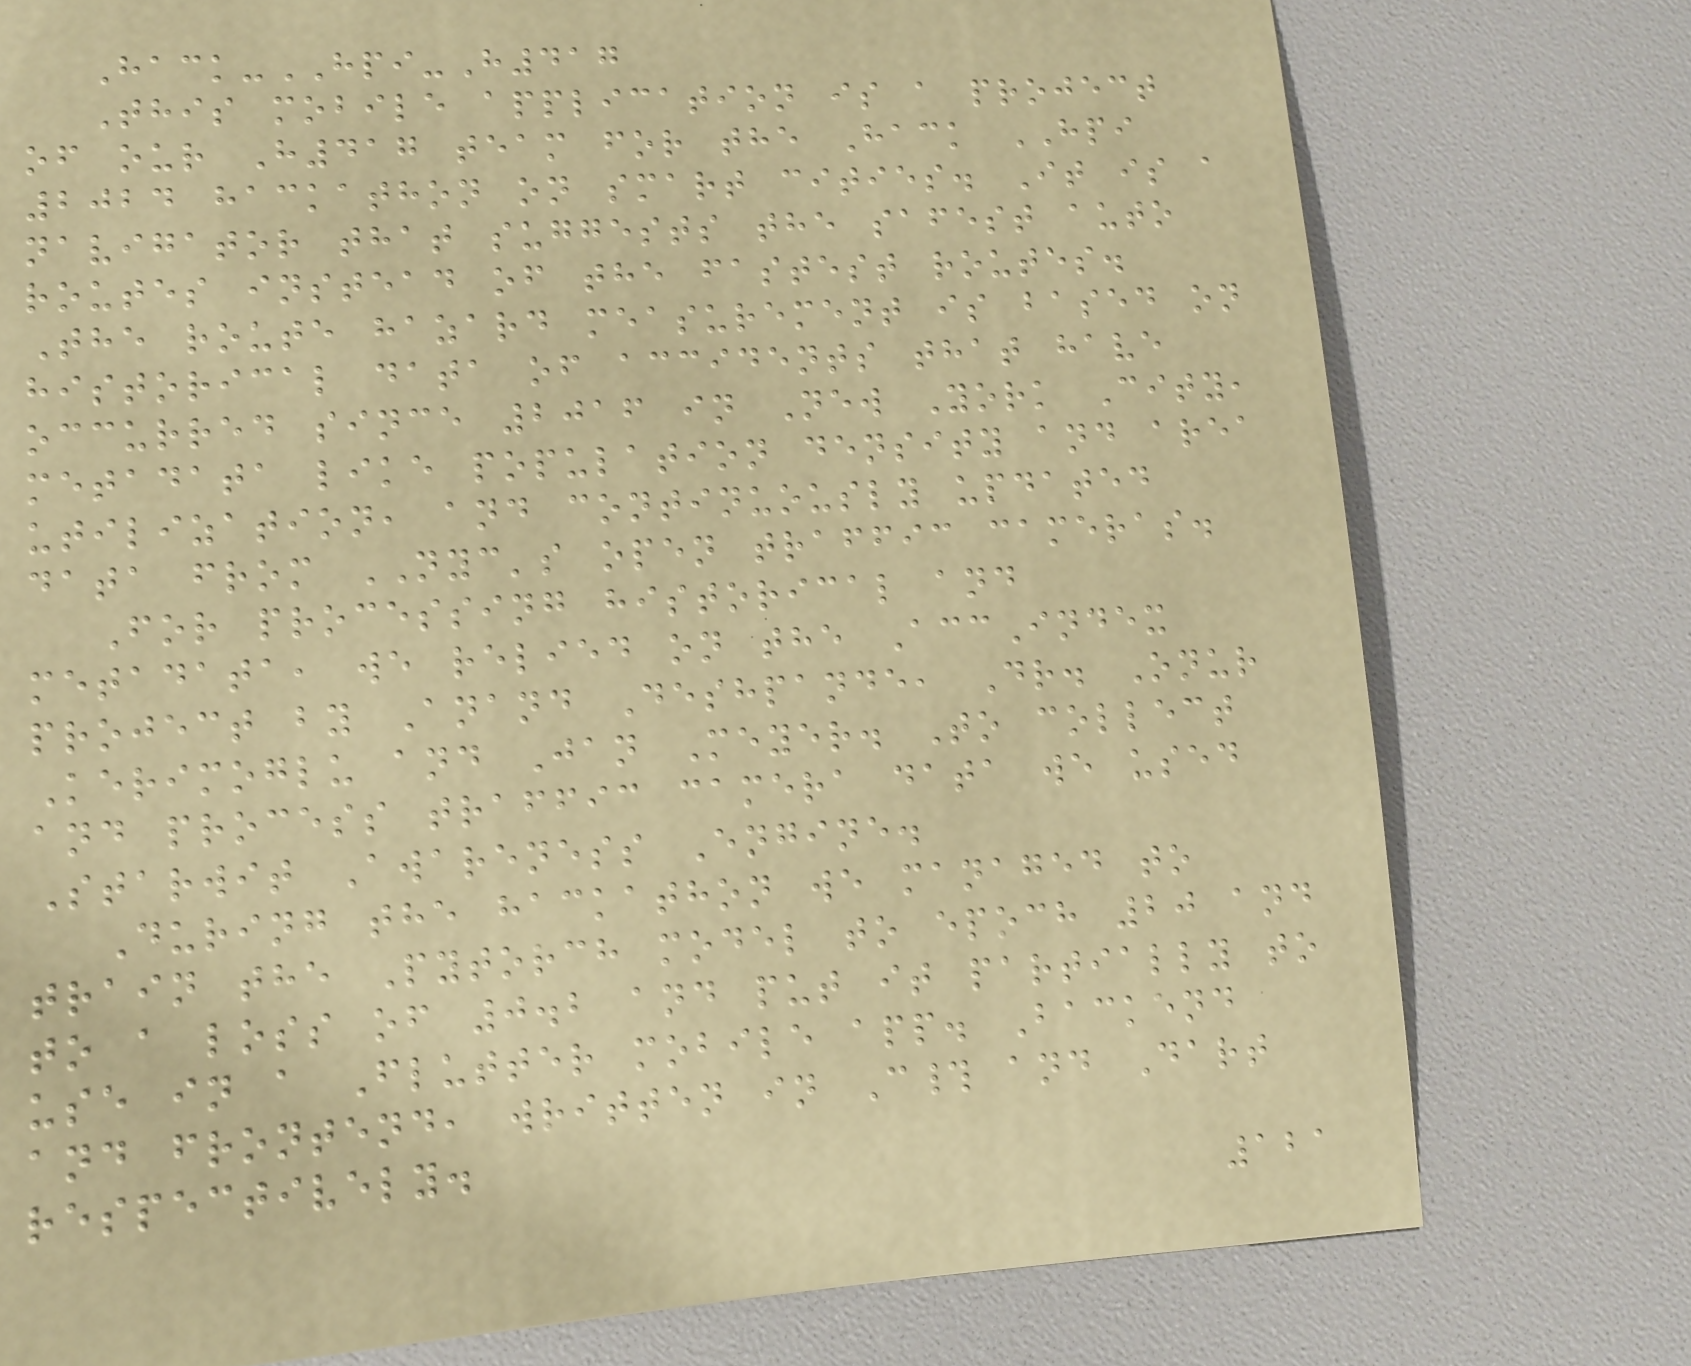Hack-HPI-H417
This mobile application is a project
of our H417 team for the Hack HPI
2024 hackathon on smart cities. It is a
navigator that suggests the safest auto
routes instead of the fastest routes.
The route hazard measurement is based on
historical data of accidents that have
occurred since 2016 in New York City,
metadata like population density and area
utilization, and continuously updated
data from NYC's open traffic cameras.
For processing historical and
metadata, we relied on the AccIndex
project by Anand Deshpande, Dr. Onur
Kerimoglu and Jan Meyer. To collect
and process traffic camera data we used
Starwit Awareness Engine.
During the hackathon we managed to
train the Pytorch model to epoch 20 and
to a loss of 0.2 and put it partially to
use in a Flutter mobile app. Backend
and frontend, written in C# and Dart
respectively.
121
